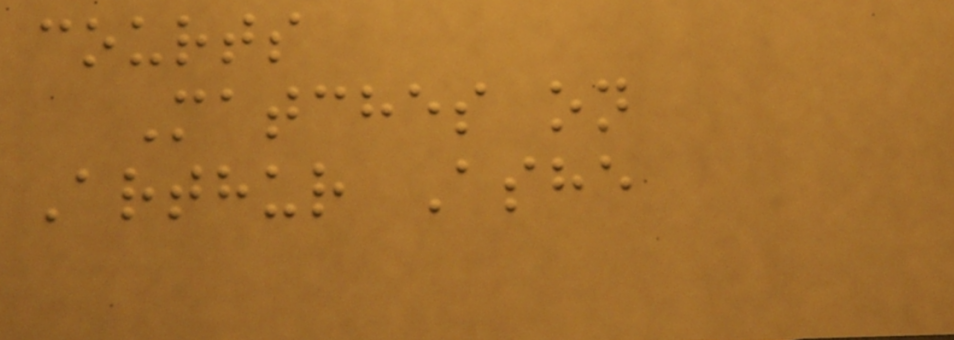courts
Matches on
Arthur Ashe
